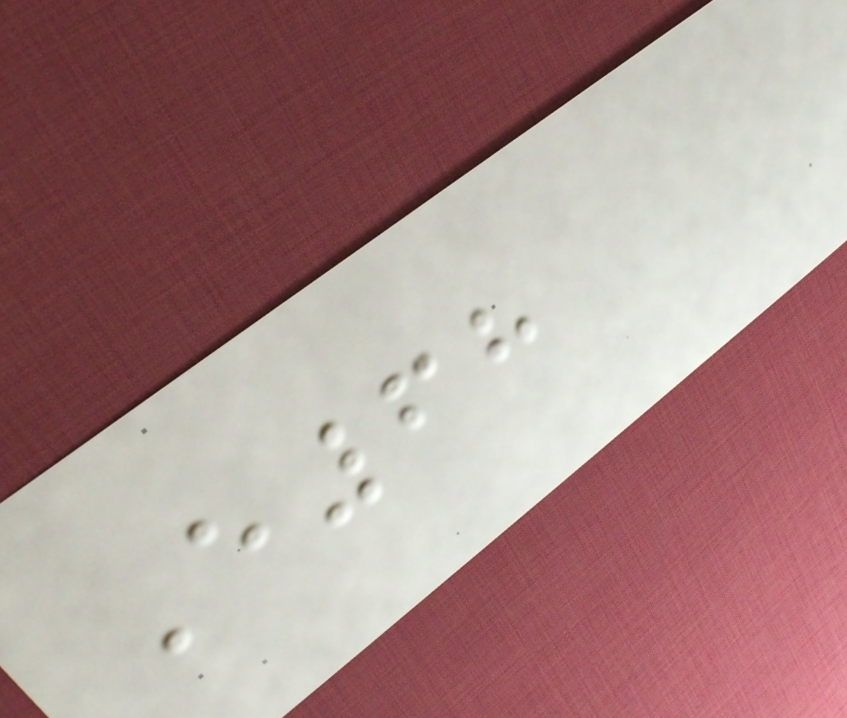E68
